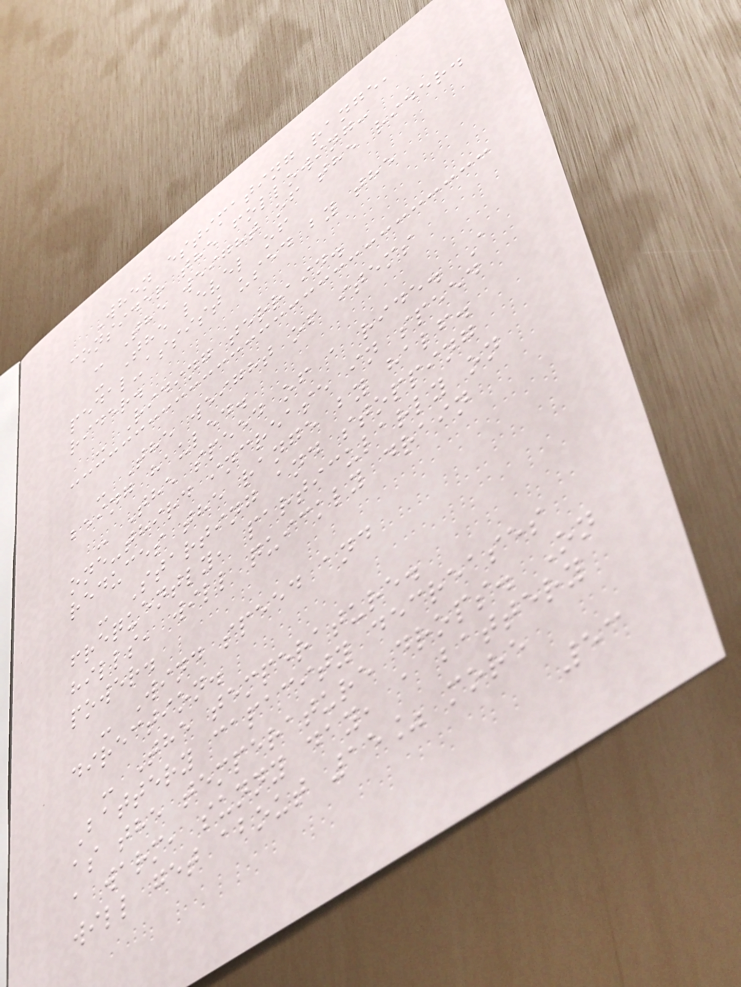When estimating range,
consider the following:
- The weight of the rider.
- The level of
pedal-assist used by the
rider.
- Riding terrain.
- The weight of items
being hauled.
- The speed of a ride. A
one-third increase in speed
reduces the range by half.
- Starting and stopping
frequently, particularly on
hills, will quickly drain
power.
- Wind speed and
direction.
- The temperature.
Battery capacity decreases
as the temperature drops. On
a warm, sunny day, a battery
will get about 15% more
53
